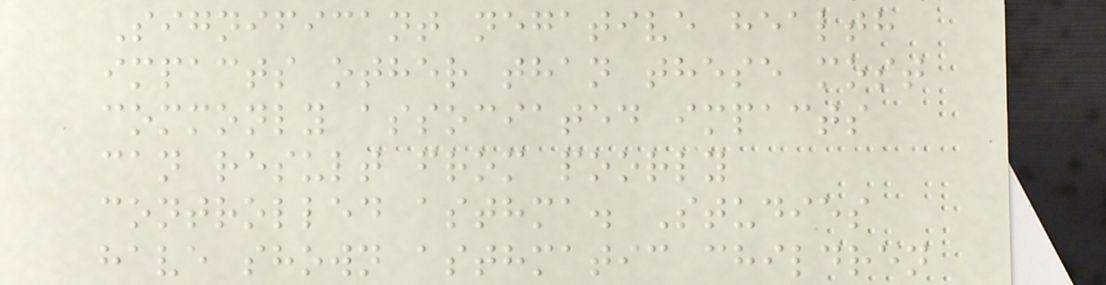Significant negative health
impacts other than these most
commonly associated impacts
can result from poorly
controlled asthma. Studies
have shown asthmatic children
